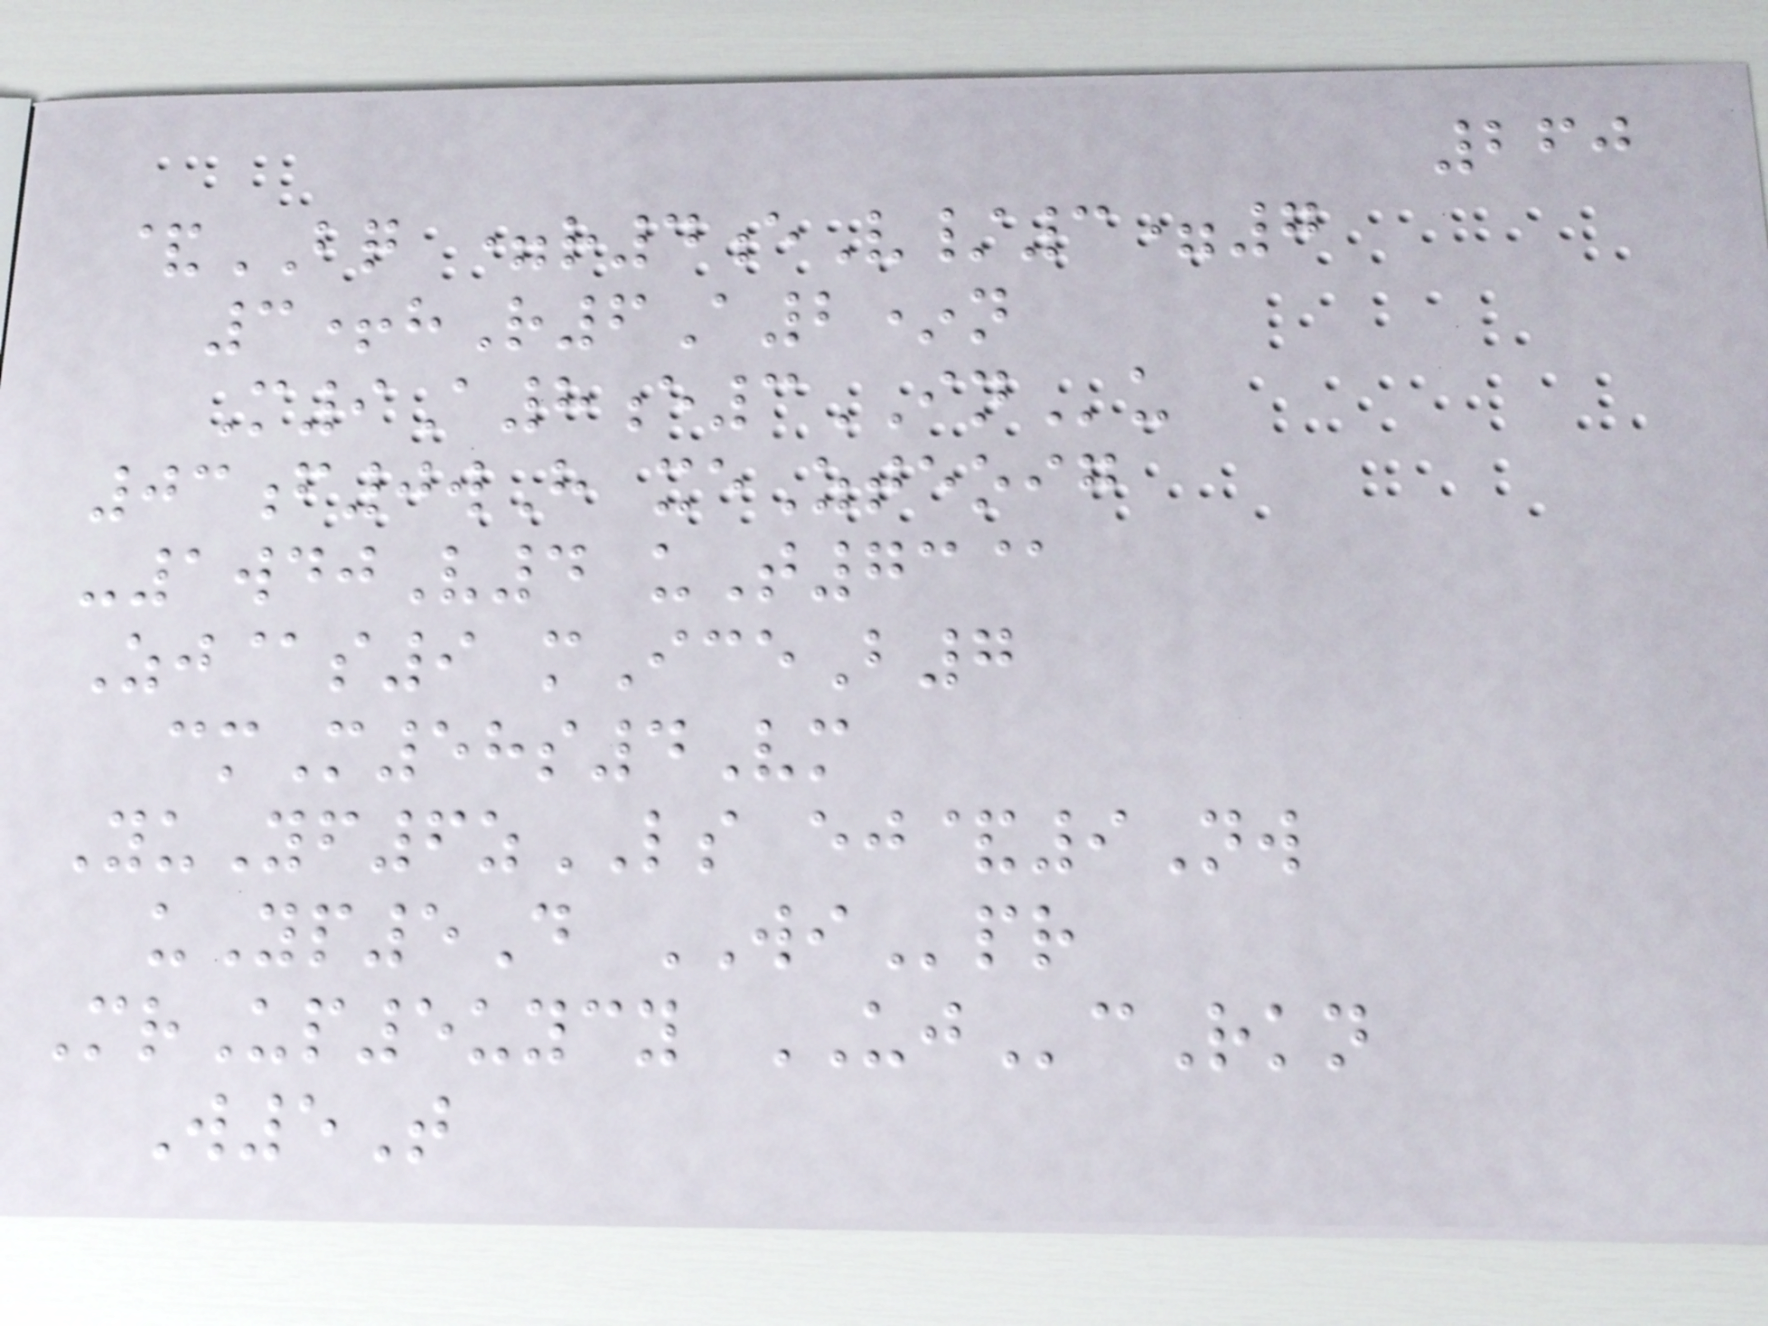260
&BQ =r4eV/3=7
3+hR6A2*n
M9A8e3INu
03f0wH xeZteoig
-1wdjV4 uT73@
Zj@s9 mIceB7
cmM58s4Vm
YuYf6zLS ej&9Nw
uYp5D WIpr
MrUp5uycy UJcRkn
W5T
